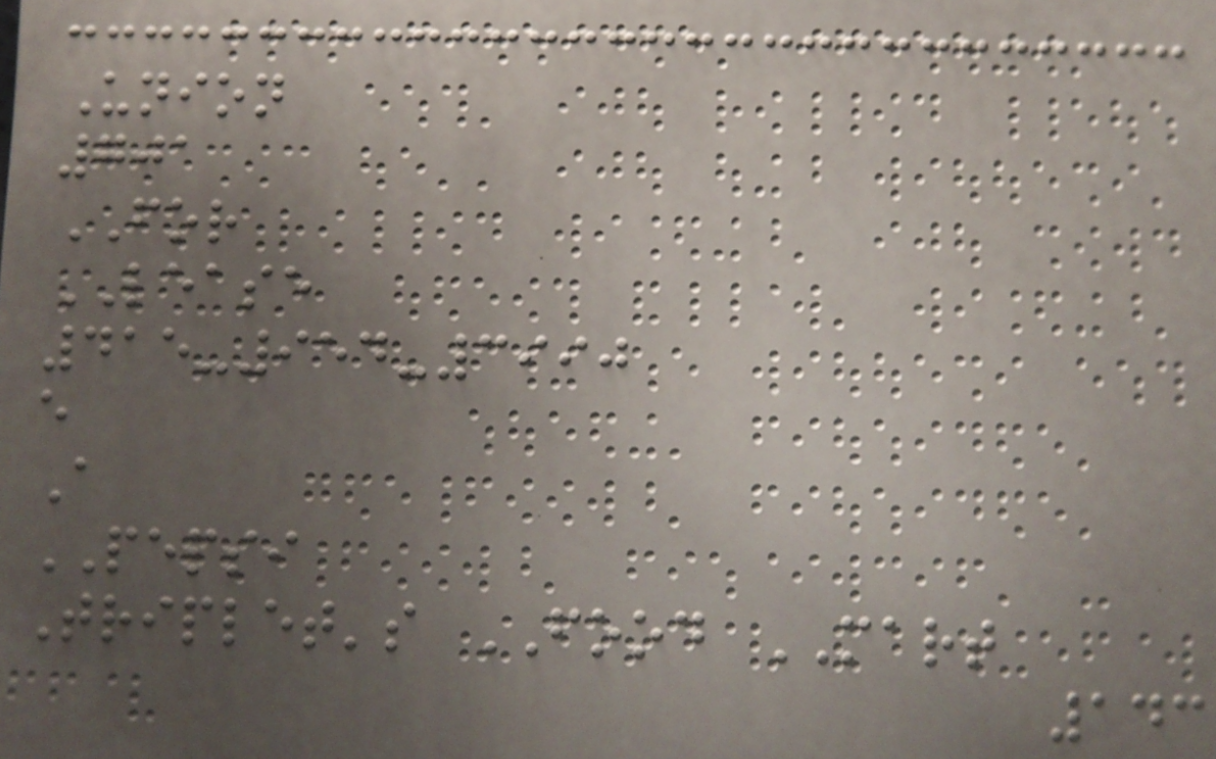Union
701
FOR
LEASE
415-954-3990
e
A
PEPSI
Triplet's FOOD MART
143
